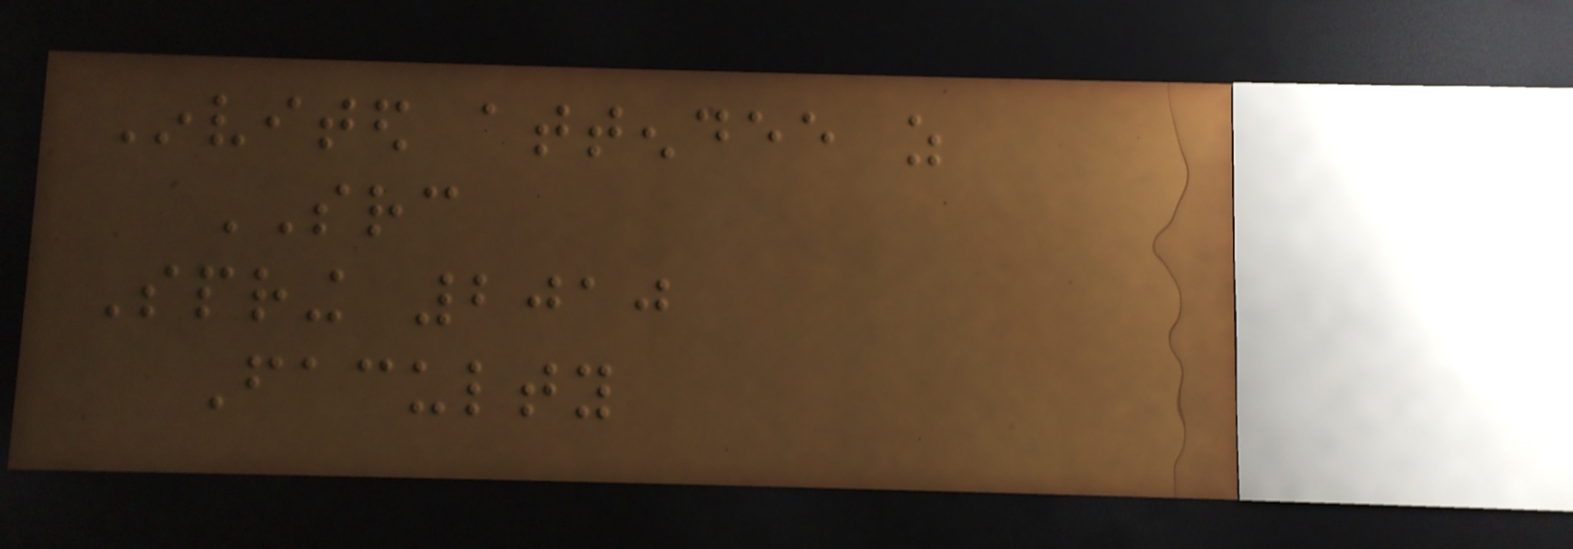Invited attendee as
SRC
Spring 2010
Faculty
